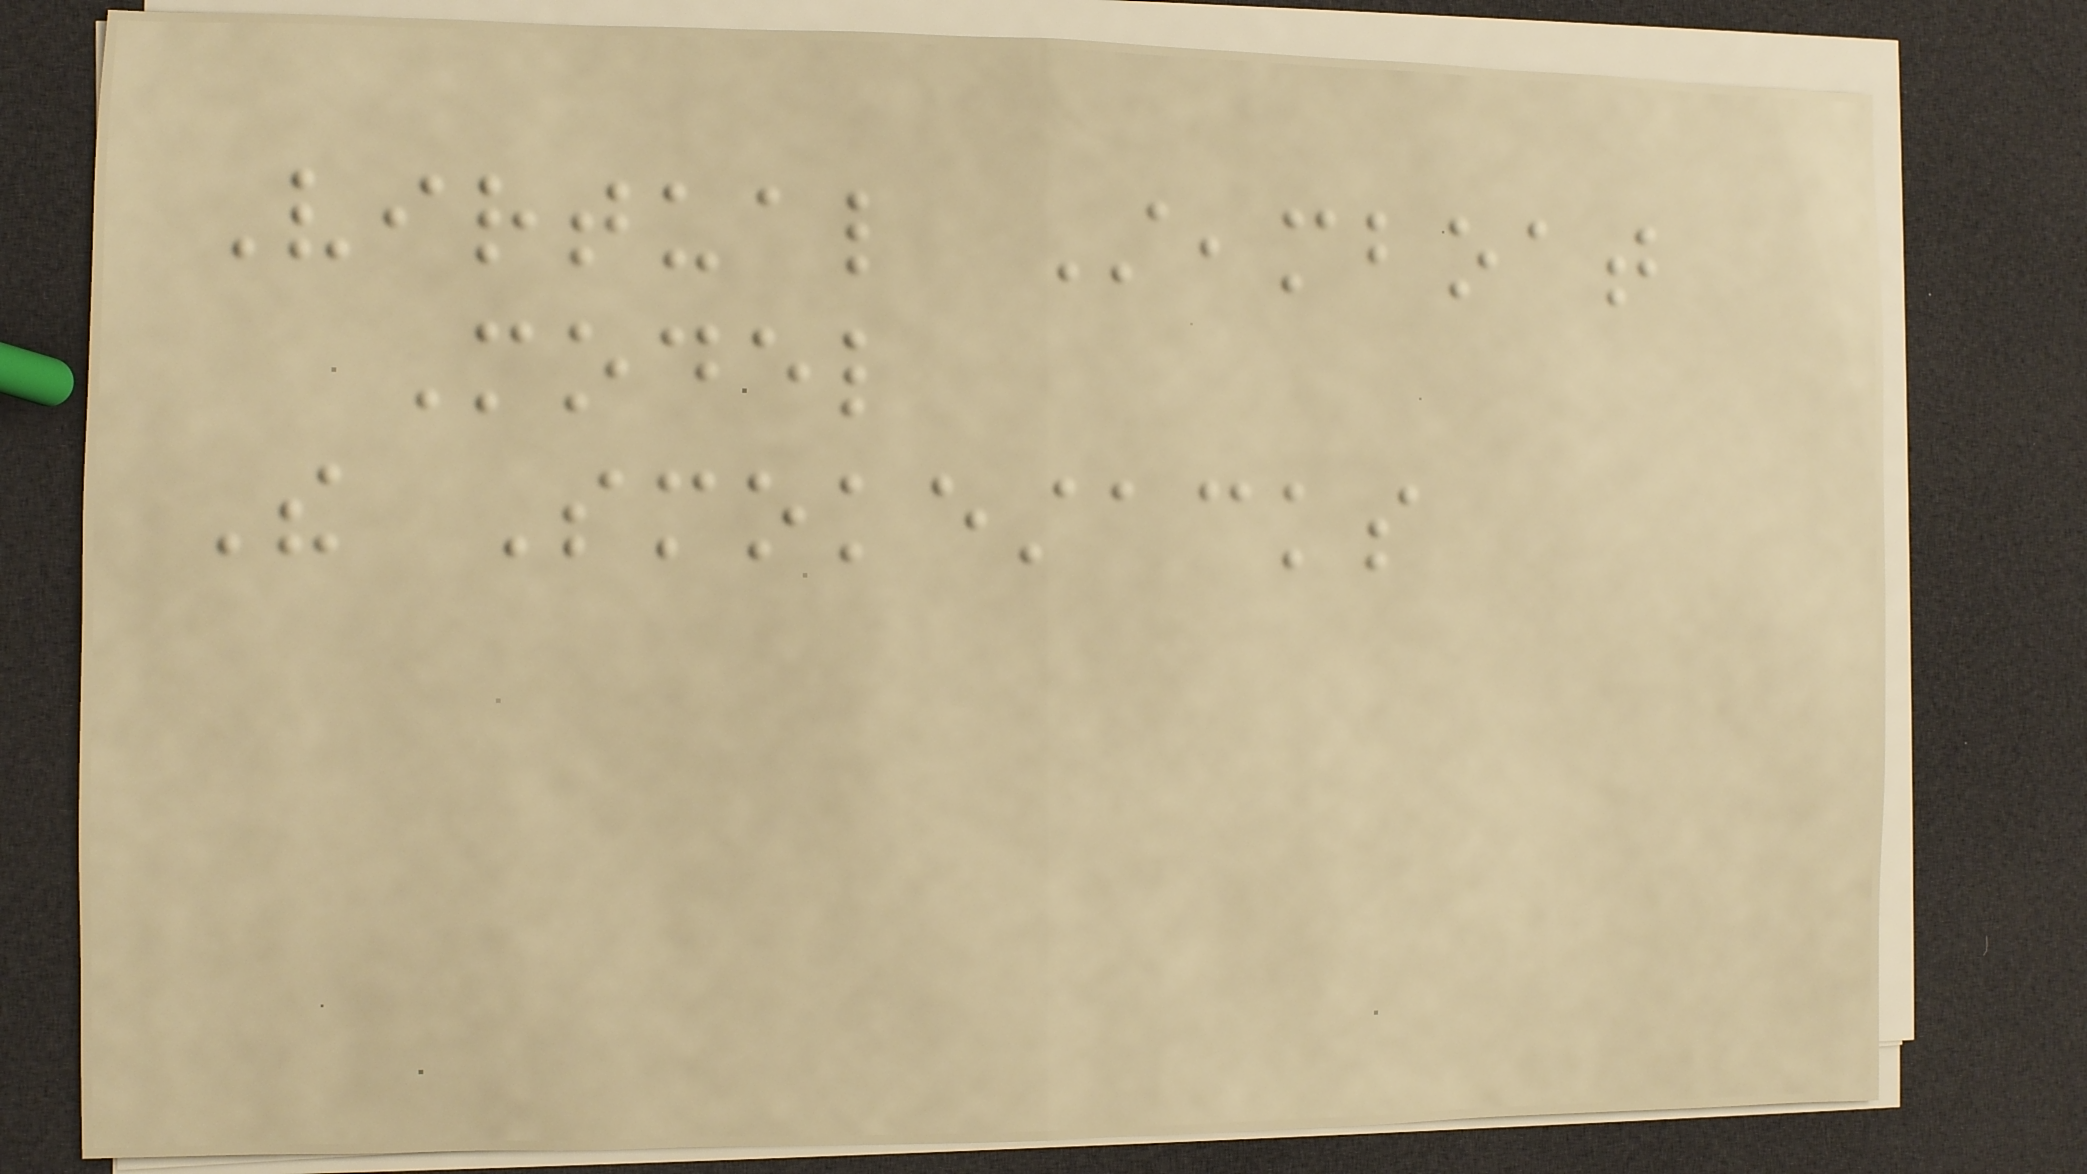Virtual Steamboat
Model
The Smokestacks
